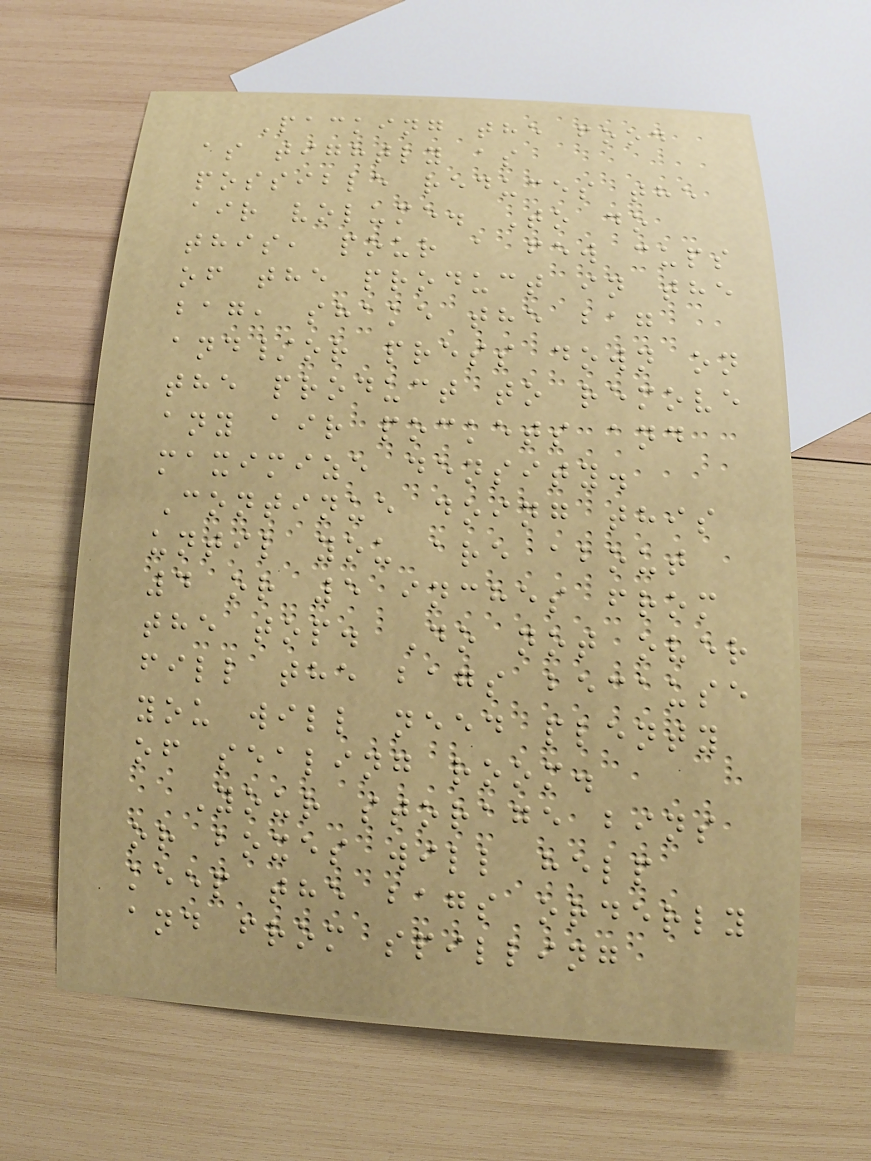Packing the food
as tightly as
possible reduces the
air volume. To do
this, pour a few cups
of the product in the
bag, shake the bag
and/or press down on
the product to remove
any air pockets and
maximize density.
Continue doing this
until you are about
4 or 5 inches from
the top. Do not over
fill the bags because
you will need plenty
of sealing room.
Your storage bins
or boxes will help
keep the bags orderly
and from spilling
